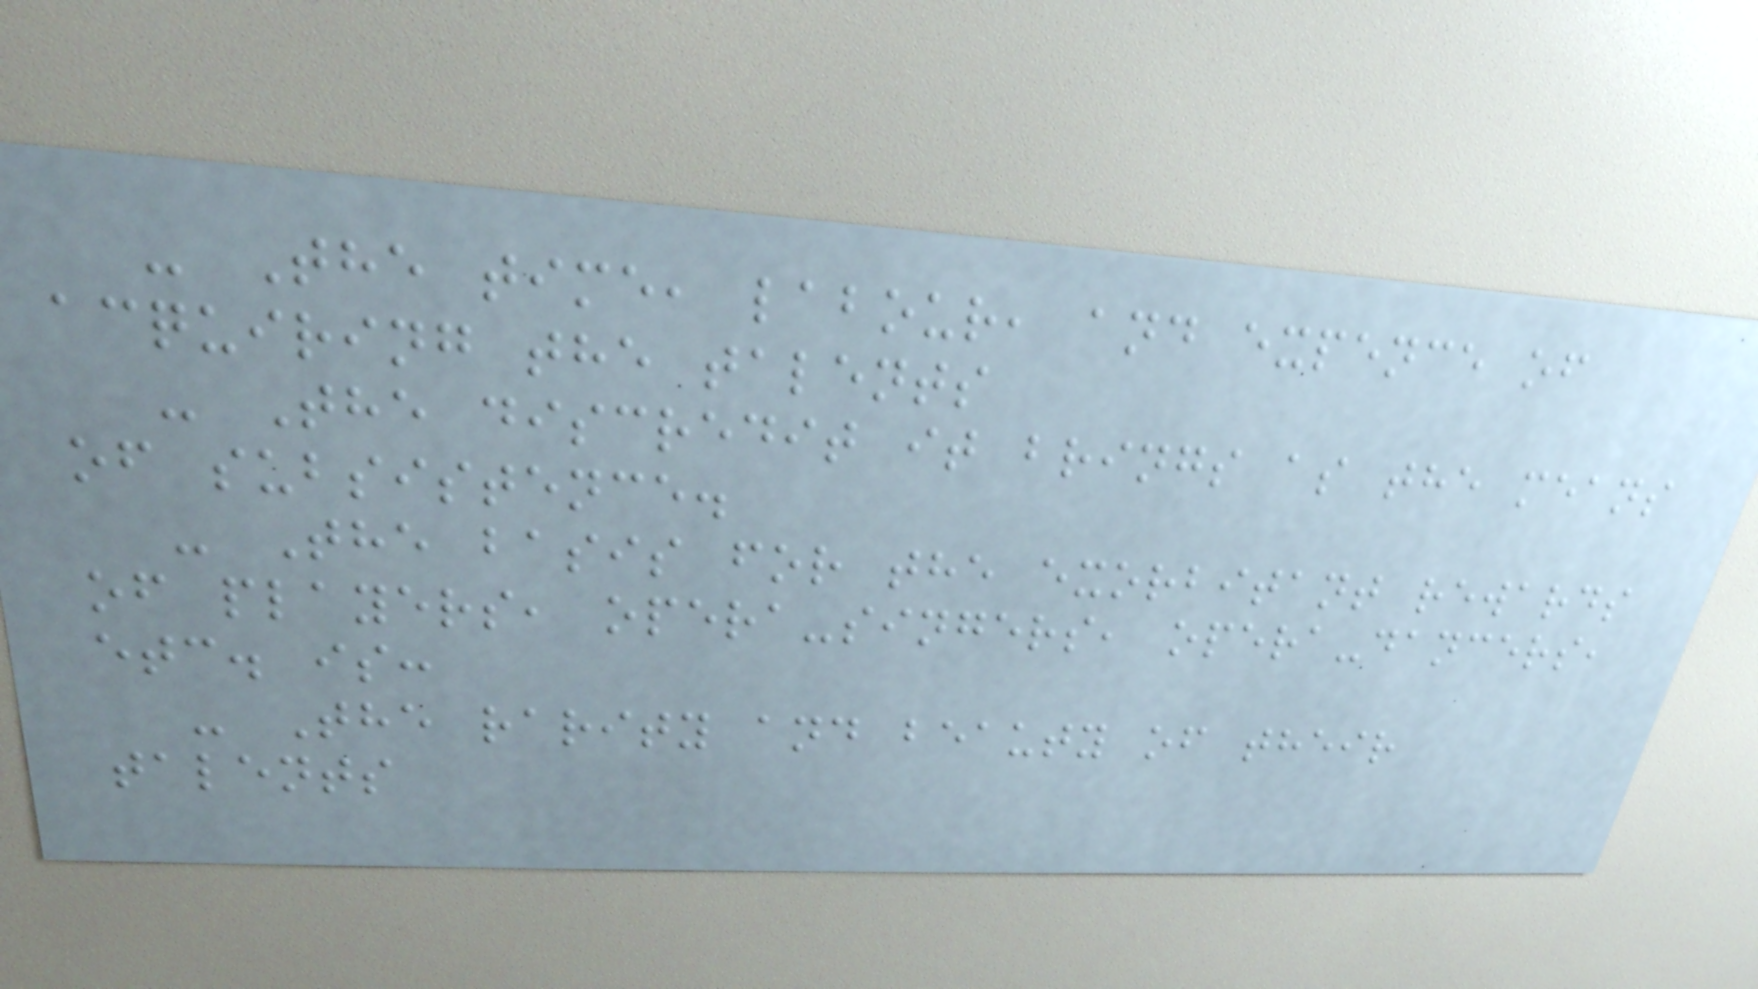- The time, labour, and expence of
acquiring the talents
- The discredit it brings as the means
of subsistence.
- The basis for the exorbitant rewards
of players, opera-singers, opera-dancers,
etc. is:
- The rarity and beauty of their
talents
